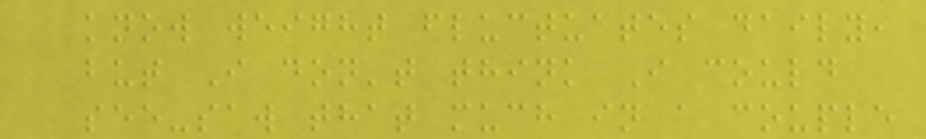know weight fluctuates daily,
but I don't think I could
see-saw that much in a couple
